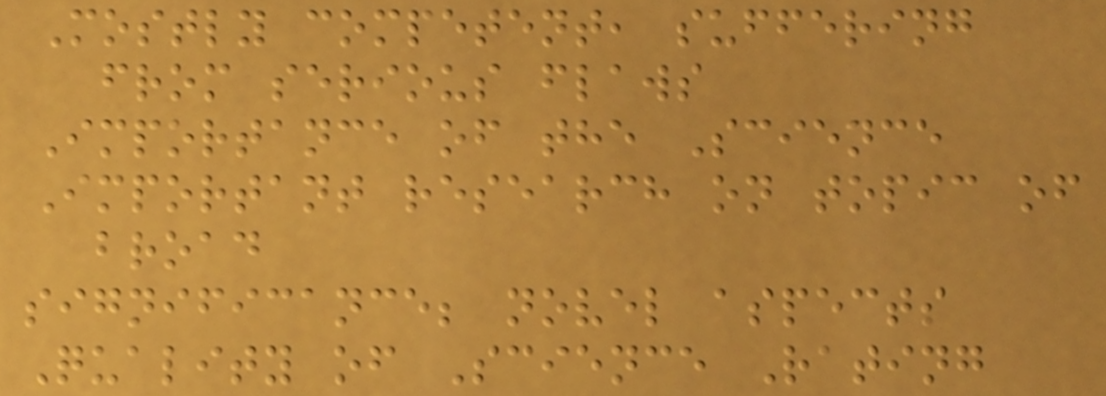Mostly competent, suffering
from serious flaws
Importance of the Science
Important research on topic of
broad
significance; novel aspects
Quality of Science Rating
